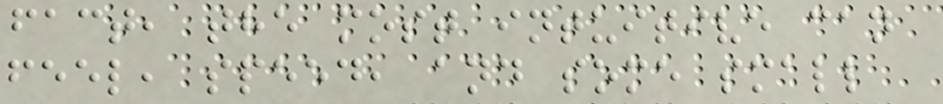fact, the most intuitive can
feel, speed, and some small
